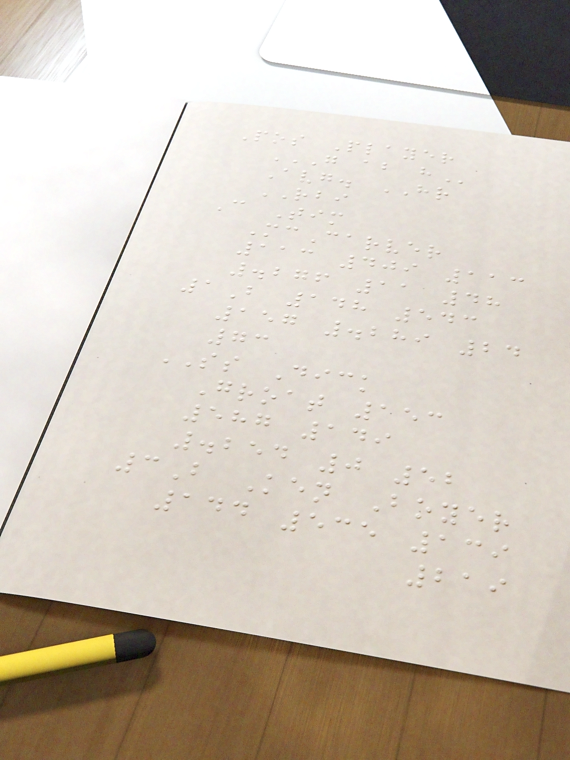Pos Player
G AB H
Avg. HR
RBI
C Tim
McCarver
113 409 113
.276 11 48
1B 148 543
157 .289 24
73
SS Dick
Groat 153
587 149
.254 0 52
3B Ken Boyer
144 535 139
219
